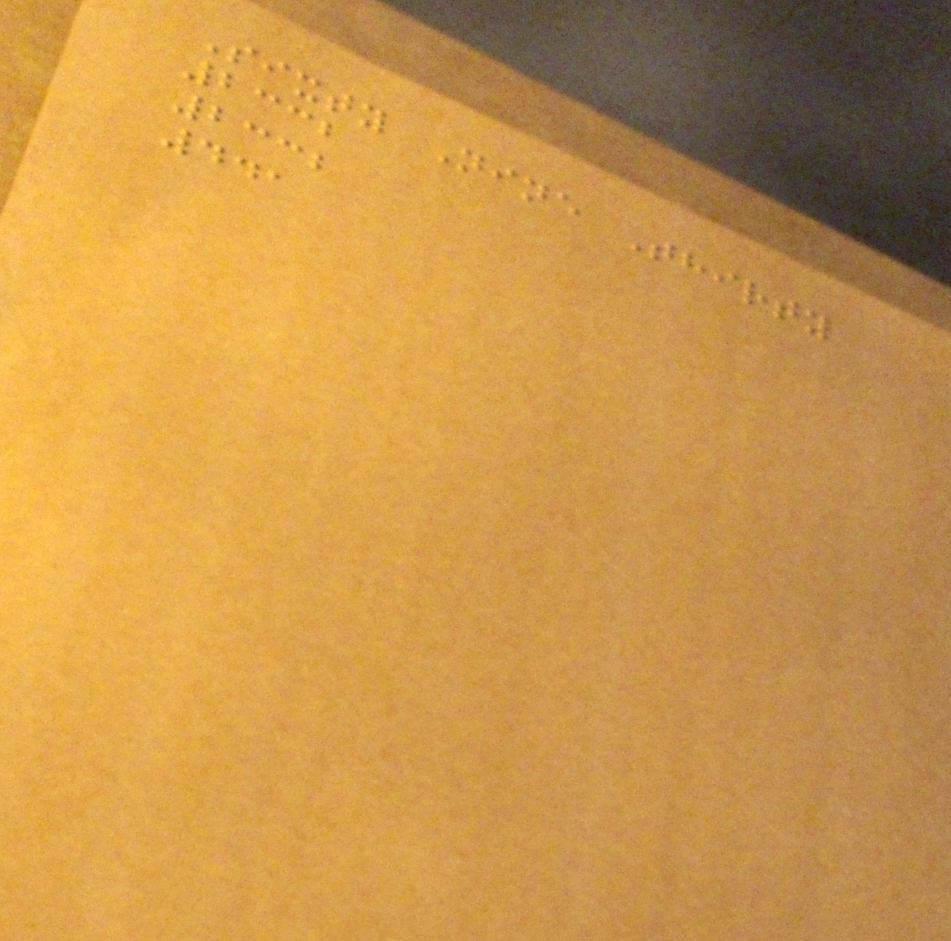Sixty Nine Thirty
2332
2332
441
